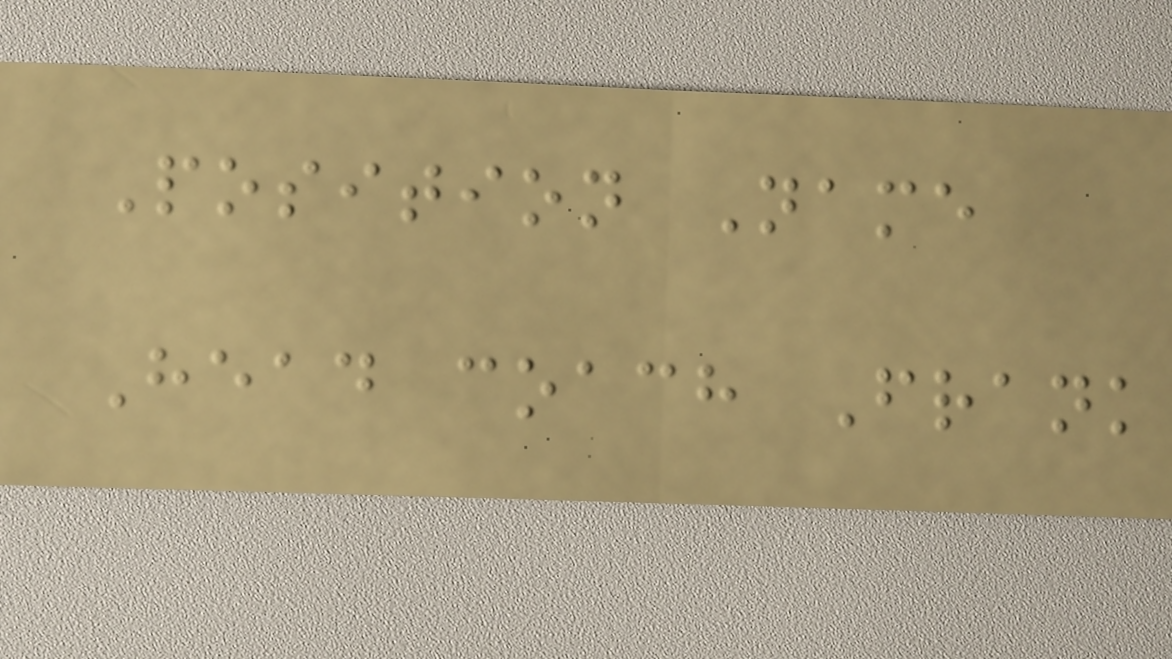Position Name
Head coach Frank
